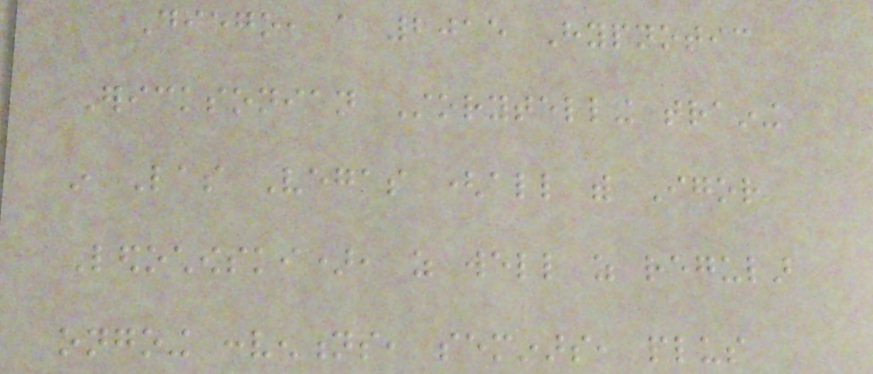Diego, a 2015 Hypnotic
Ericksonian Storytelling training
in Las Vegas (all with Igor
Ledochowski), as well as regular
ongoing conventions, seminars, plus
